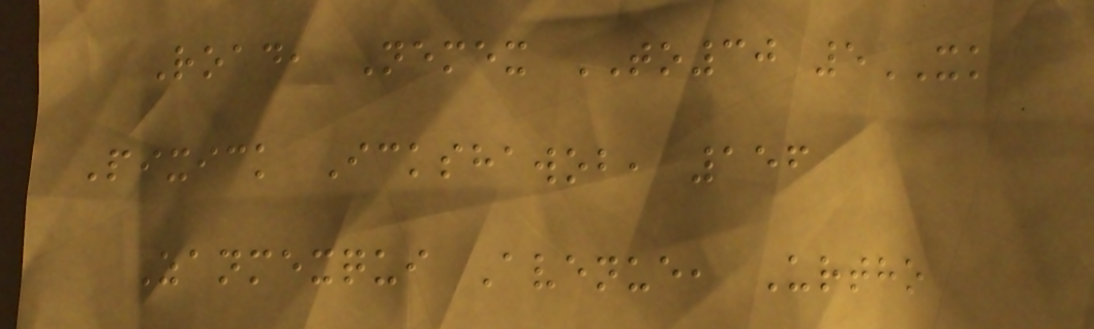Road, Nemex TO30 5XK
Pixick Ickshawob, 156
Zanmexqui Avenue, Urtho
